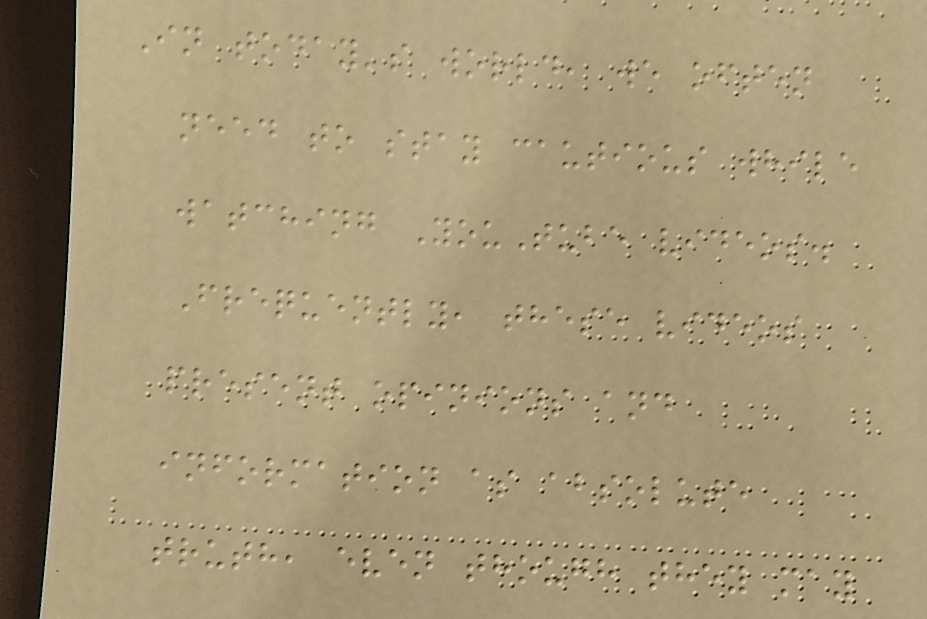In today's world, we often
need to stay cautious while
watching YouTube videos.
Frequently, these videos
present opinions and
information as absolute
truth, even though they may
